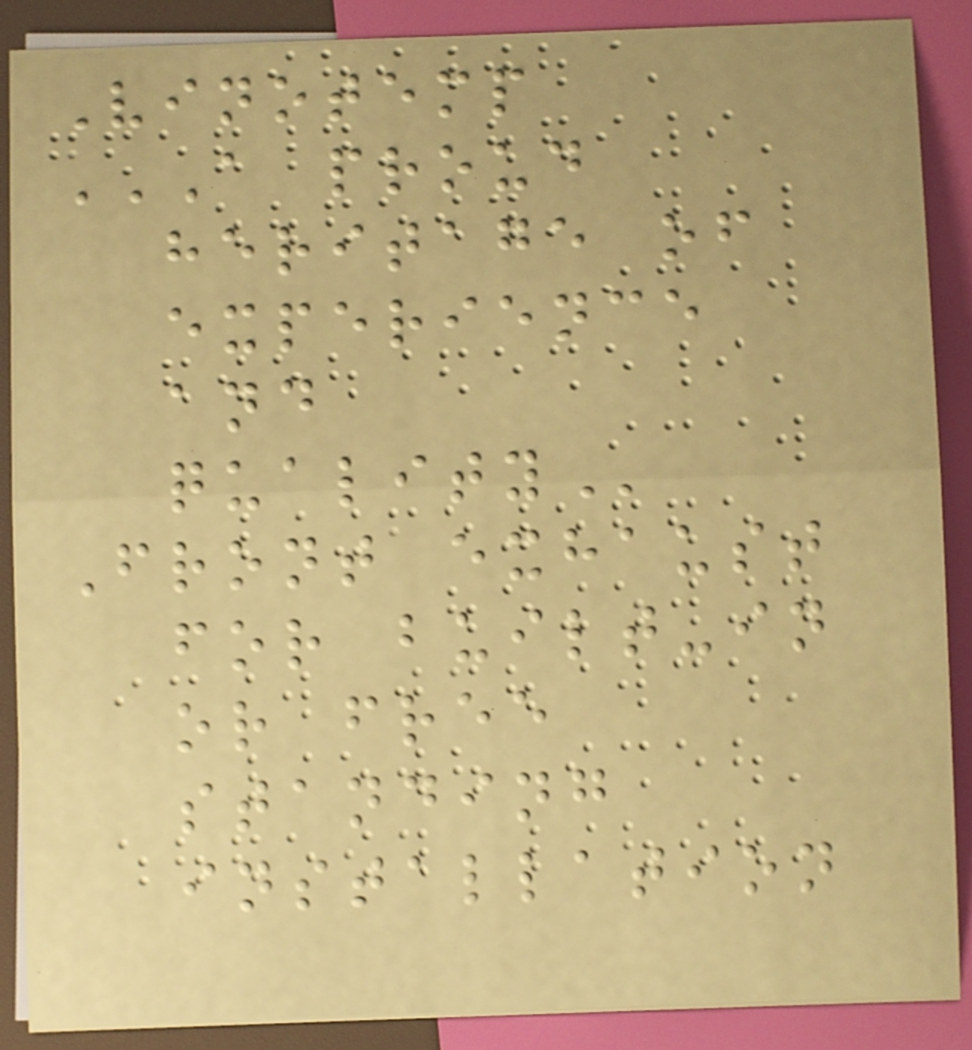Vinotemp
A PROUD
HERITAGE OF
EXPERIENCE
AND
QUALITY
Front exhaust
for built-in
or free
standing
installation
